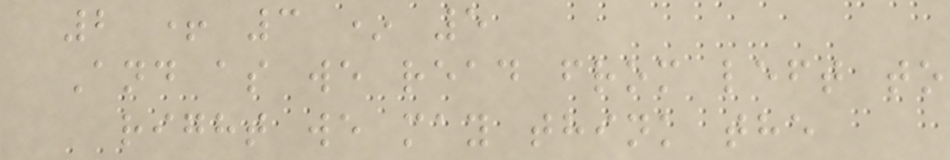2 + 3 * 5
And as we read from left to
right we may think the
